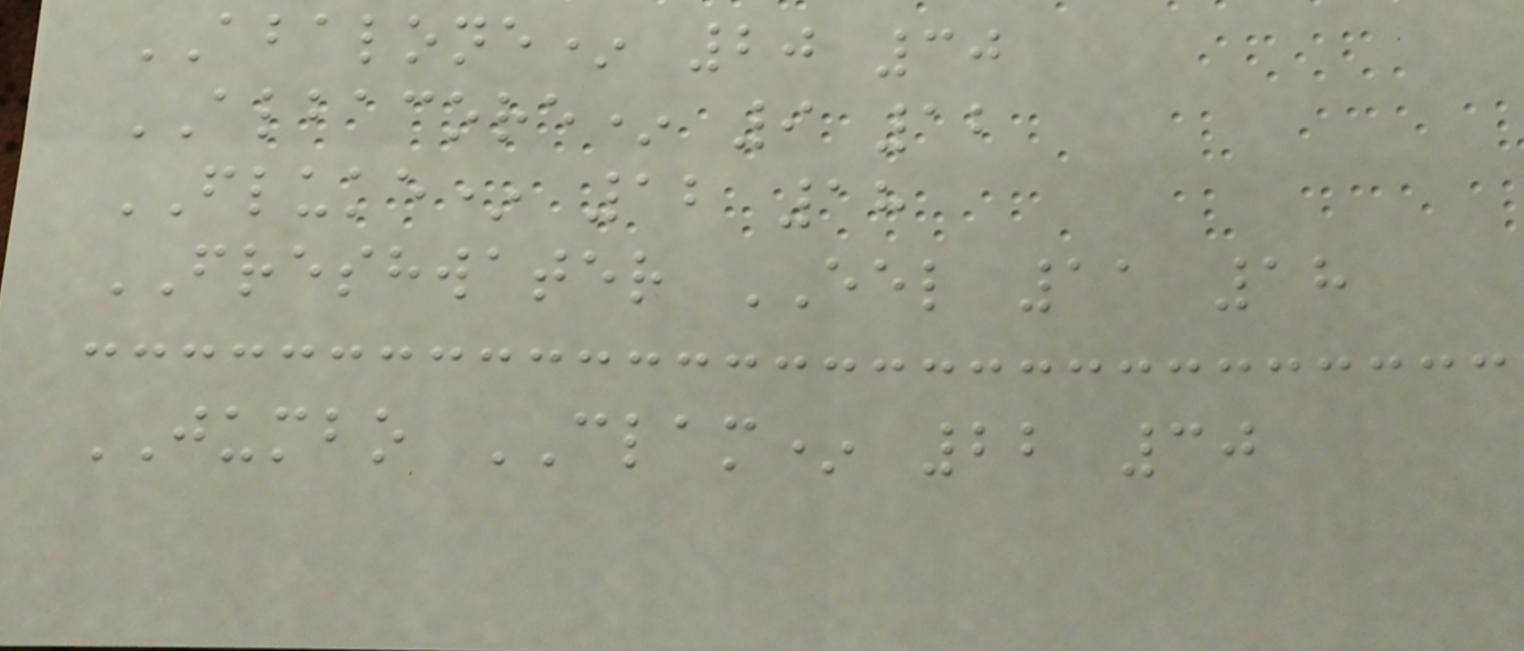ABALONE* 20 30
ALBACORE* 9 12
FLUKE* 12 18
FRESHWATER EEL 11 18
JUMBO CLAM* 22 30
